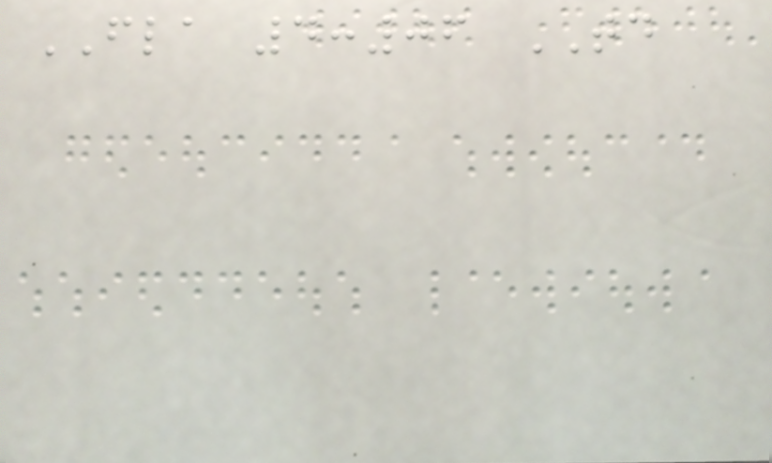FLA 4:06 TD
